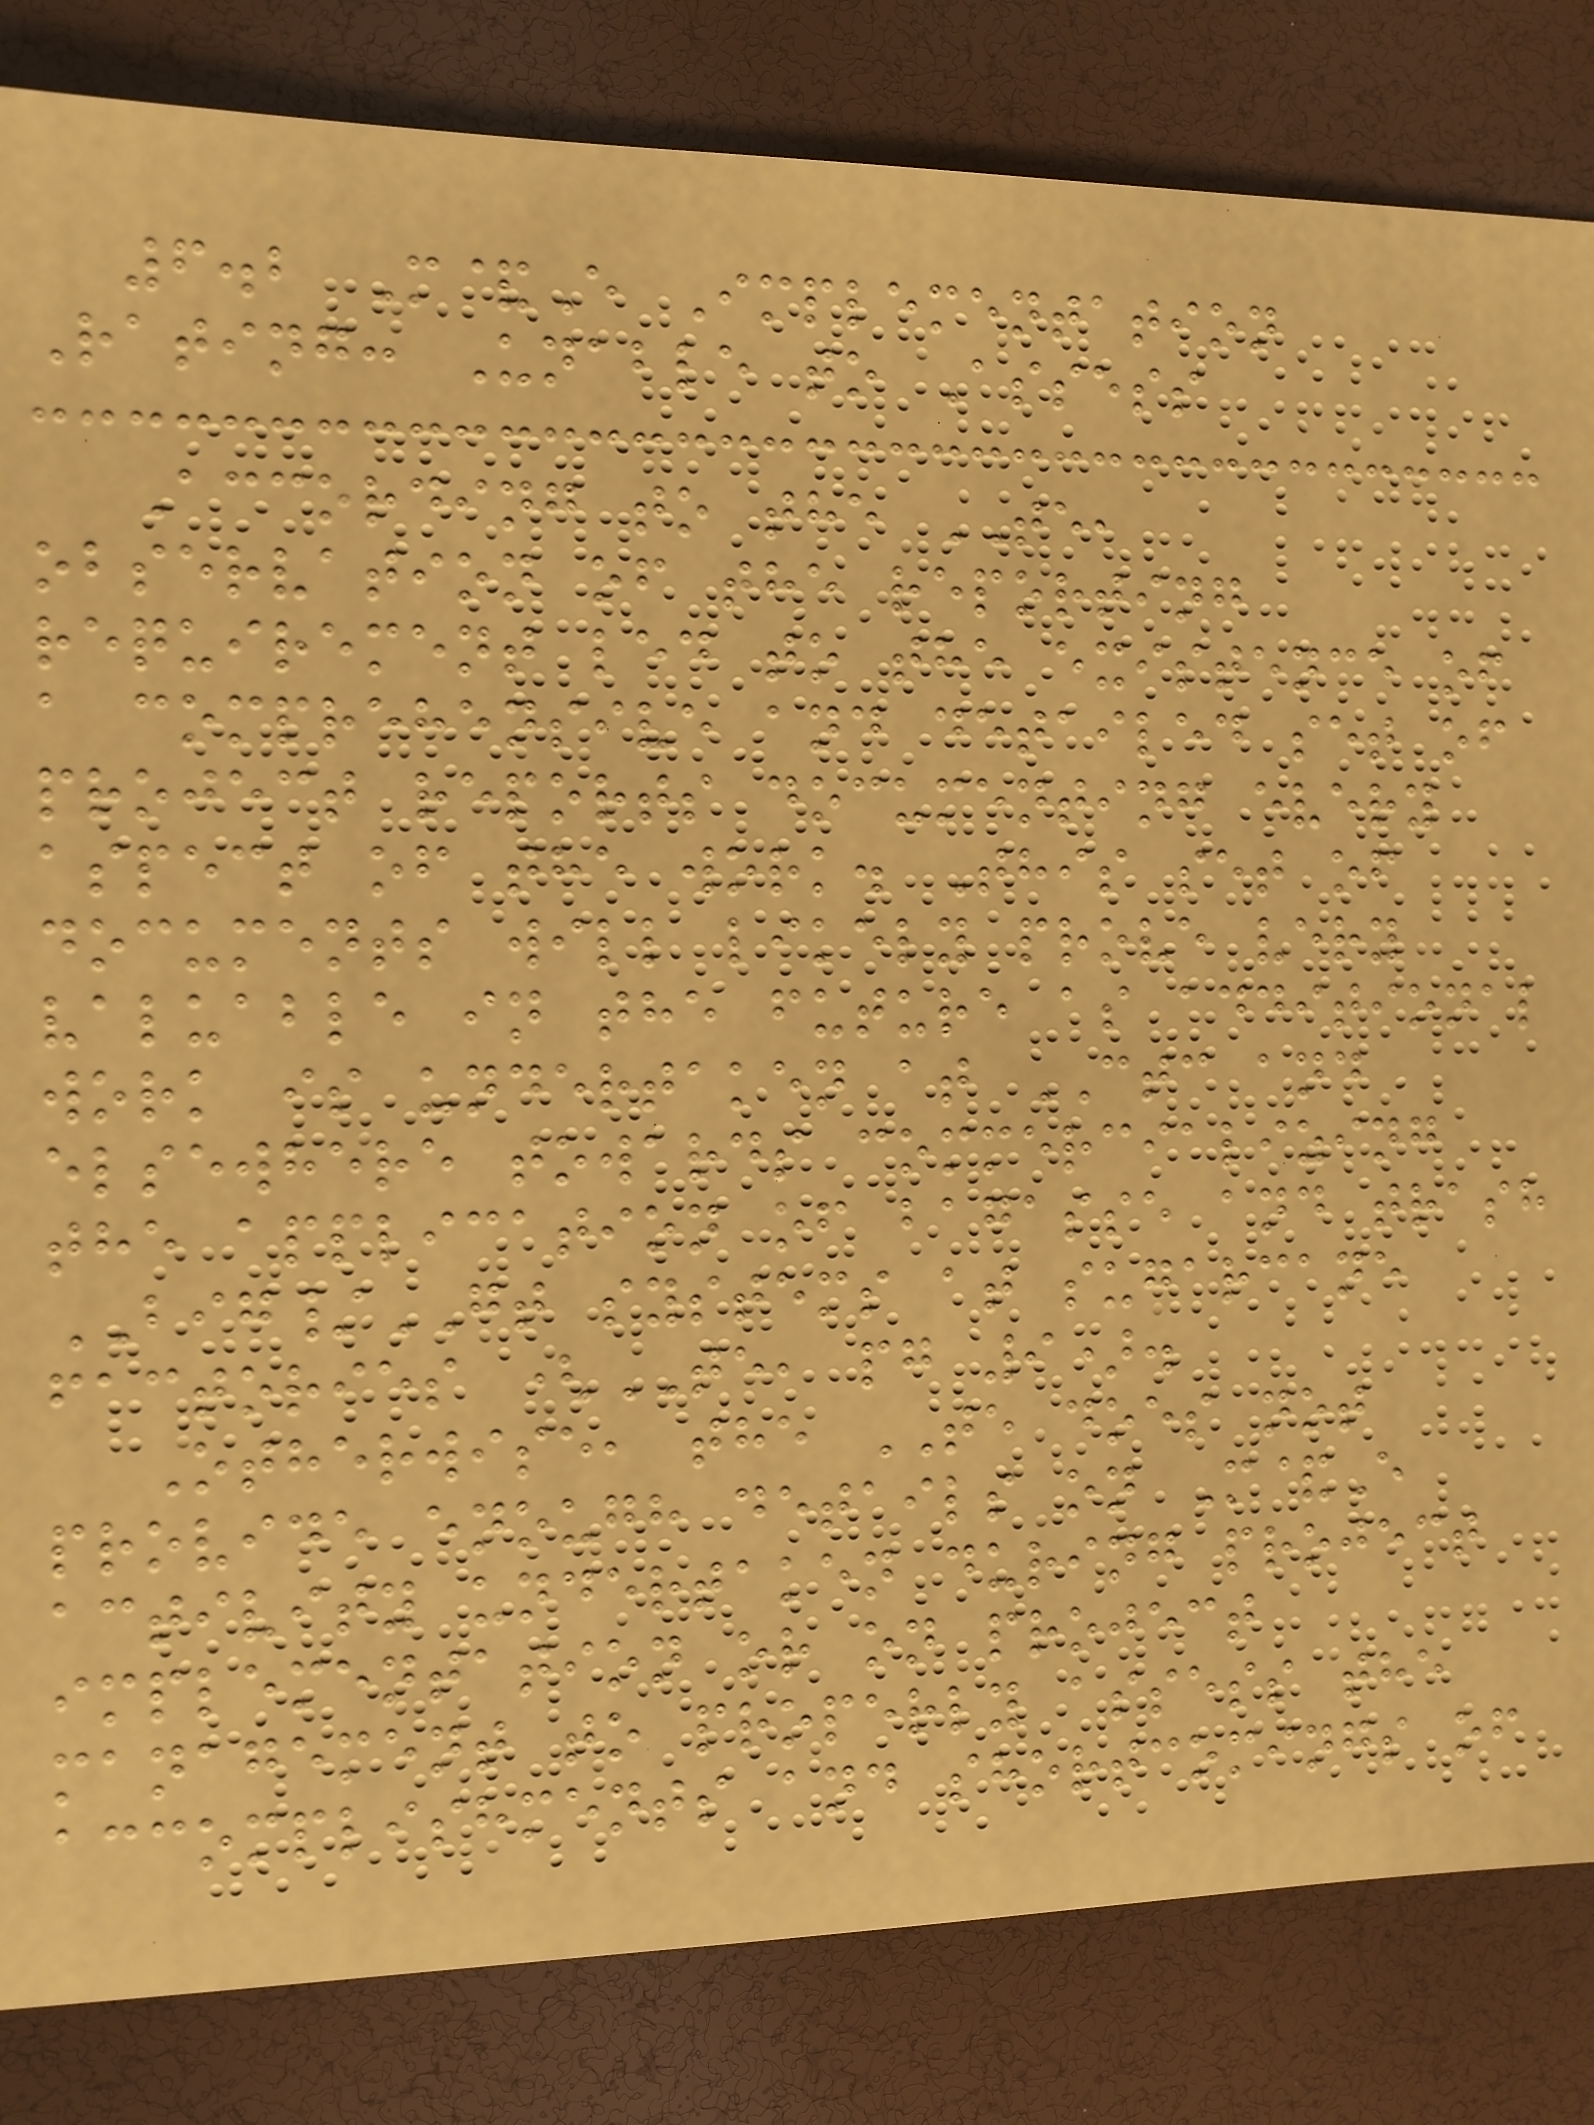6.2 M&E Implementation
Rating: Unable to Assess
According to the TE,
observation of the reporting
requirement led to the existence of
a comprehensive and detailed set of
project reports documenting every
aspect of the work. This set of
documents will likely prove very
valuable in the future as additional
work is undertaken at CTC and
elsewhere towards commercializing
the application of bagasse and trash
BIG/GT systems at sugarcane
factories (TE, pg 9).
Otherwise, the TE does not
provide enough details on M&E
activity undertaken during project
implementation or on project
management to properly assess the
accomplishments and shortcomings of
